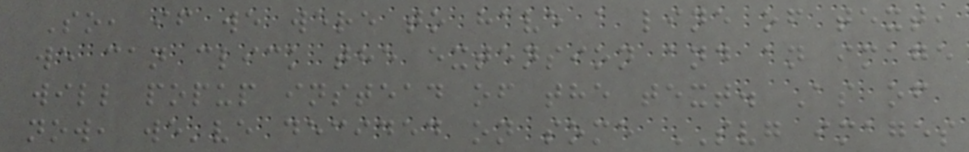So, if we were to have a line of text,
we can click the extension and an image
will popup instead of the text. As of
now, we've decided on some SVG images
